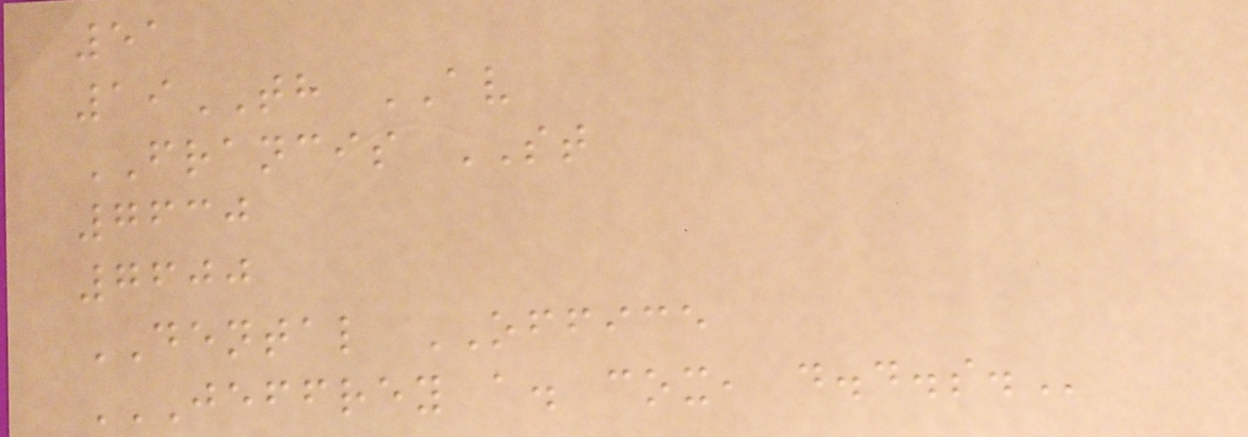51
19TH AV
FRANCIS ST
7630
7600
DENTAL OFFICE
JEFFREY A. COX, D.D.S.
